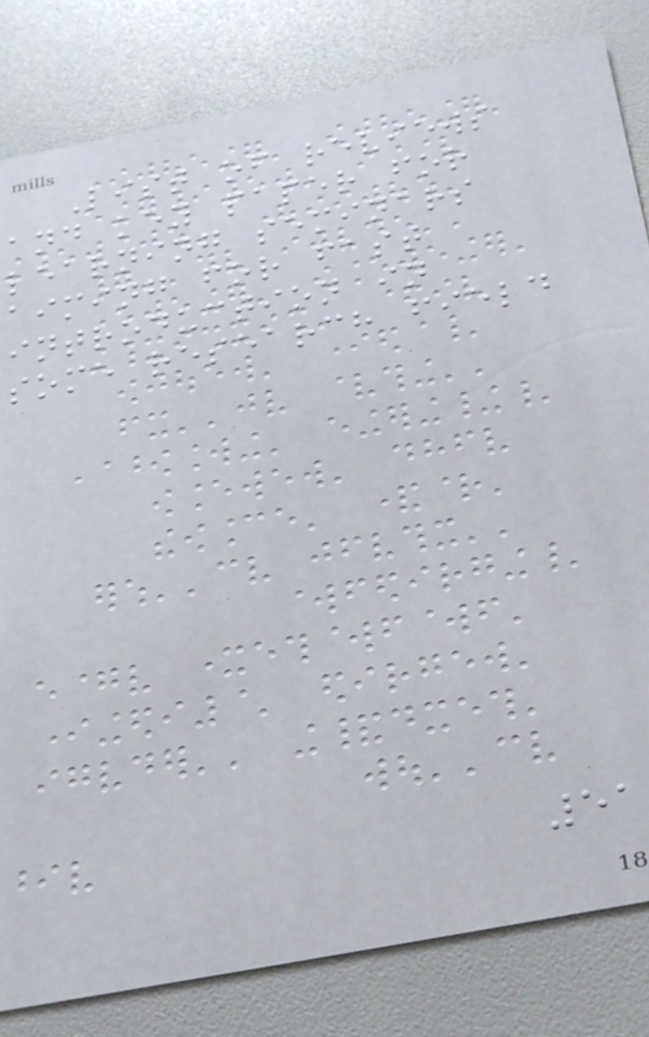List of reviews
and key paper for
learning seminars
aiming for fast
introduction in
some research field
51
